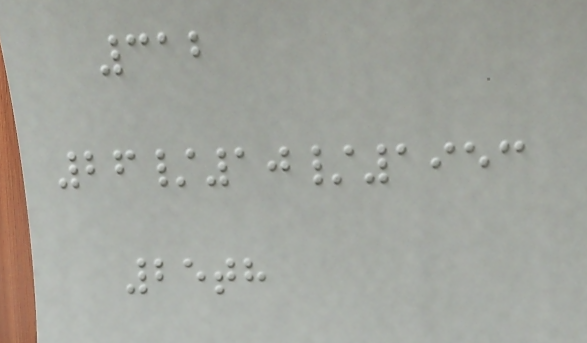312
26/10/1953
25th
